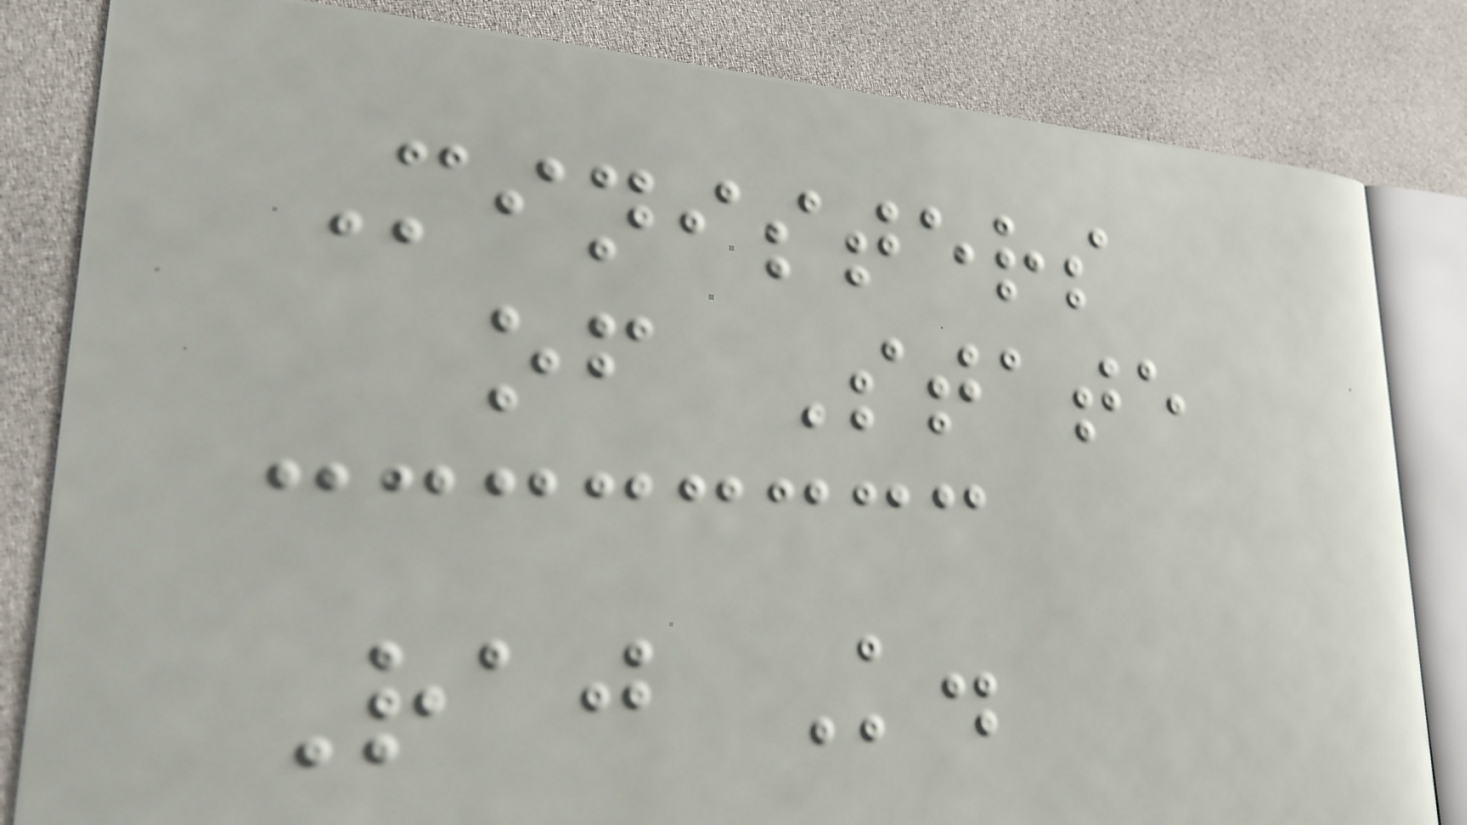Ministers
of State
Raj K.
